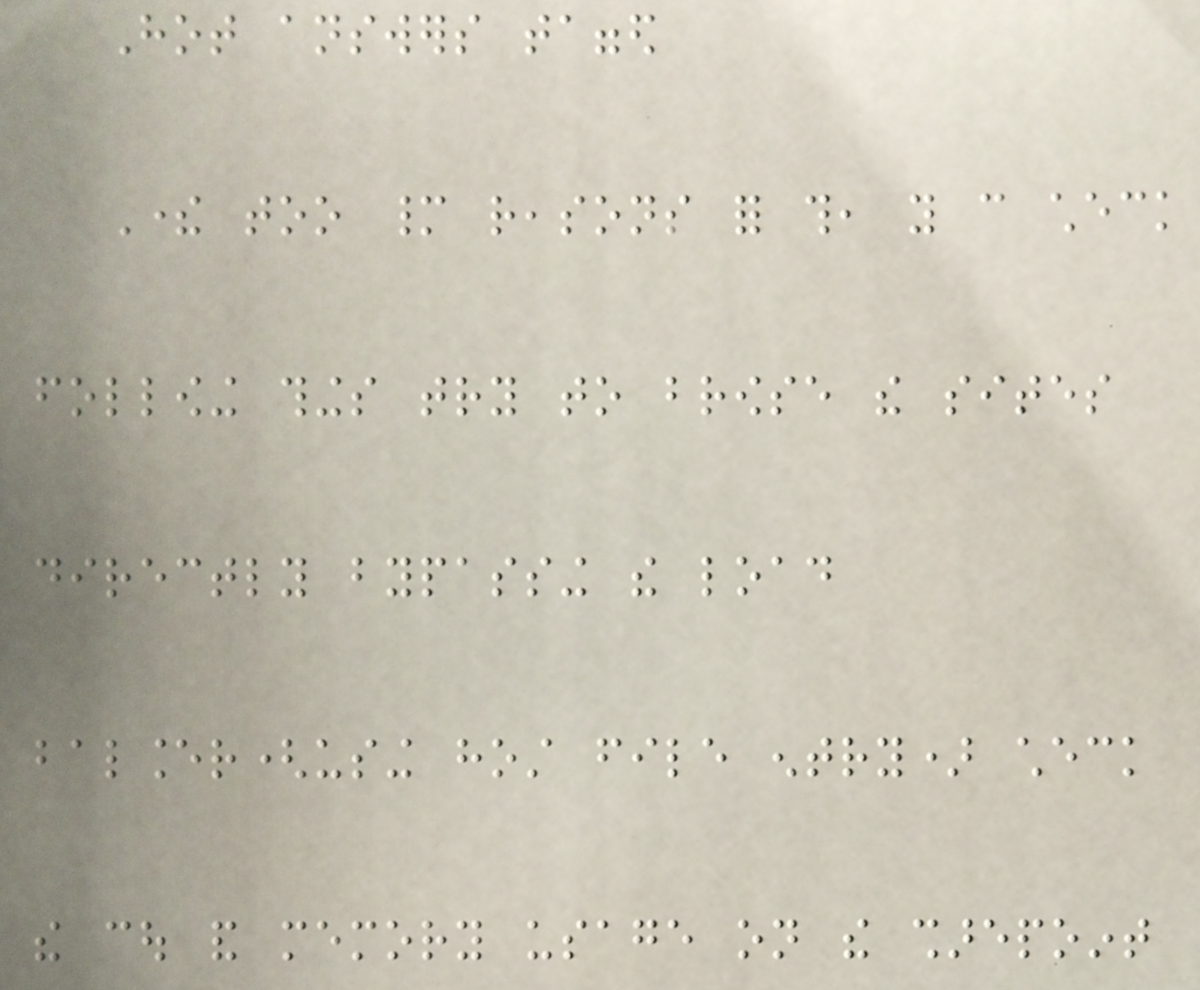Hot answers tagged
There too many reasons for this, you can check
following things try to browse the sites
directly bypassing the load
balancer(using host file entry) check
the cou and memory usage on the sharepoint
